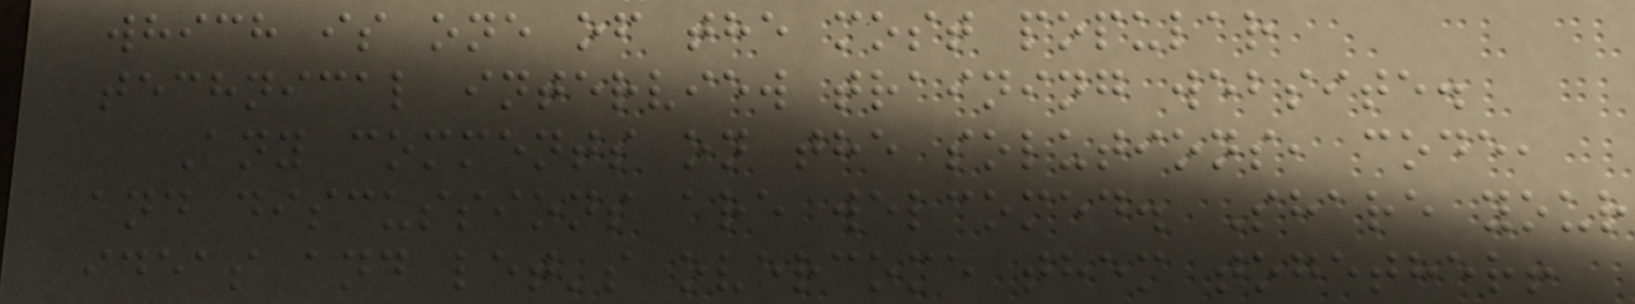which is one of the most popular
technical interview training website.
Any comments on the solutions, code,
and discussions are welcomed. Share your
ideas and let's overcome them together!
